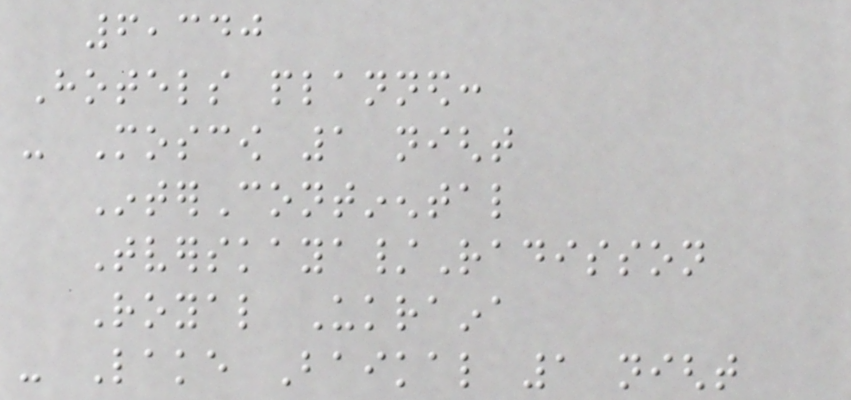6,340
Hotels planned:
- Moscow 1 night
InterContinental
Tverskaya/Radisson
Royal Ukraina
- Lake Baikal 1 night
